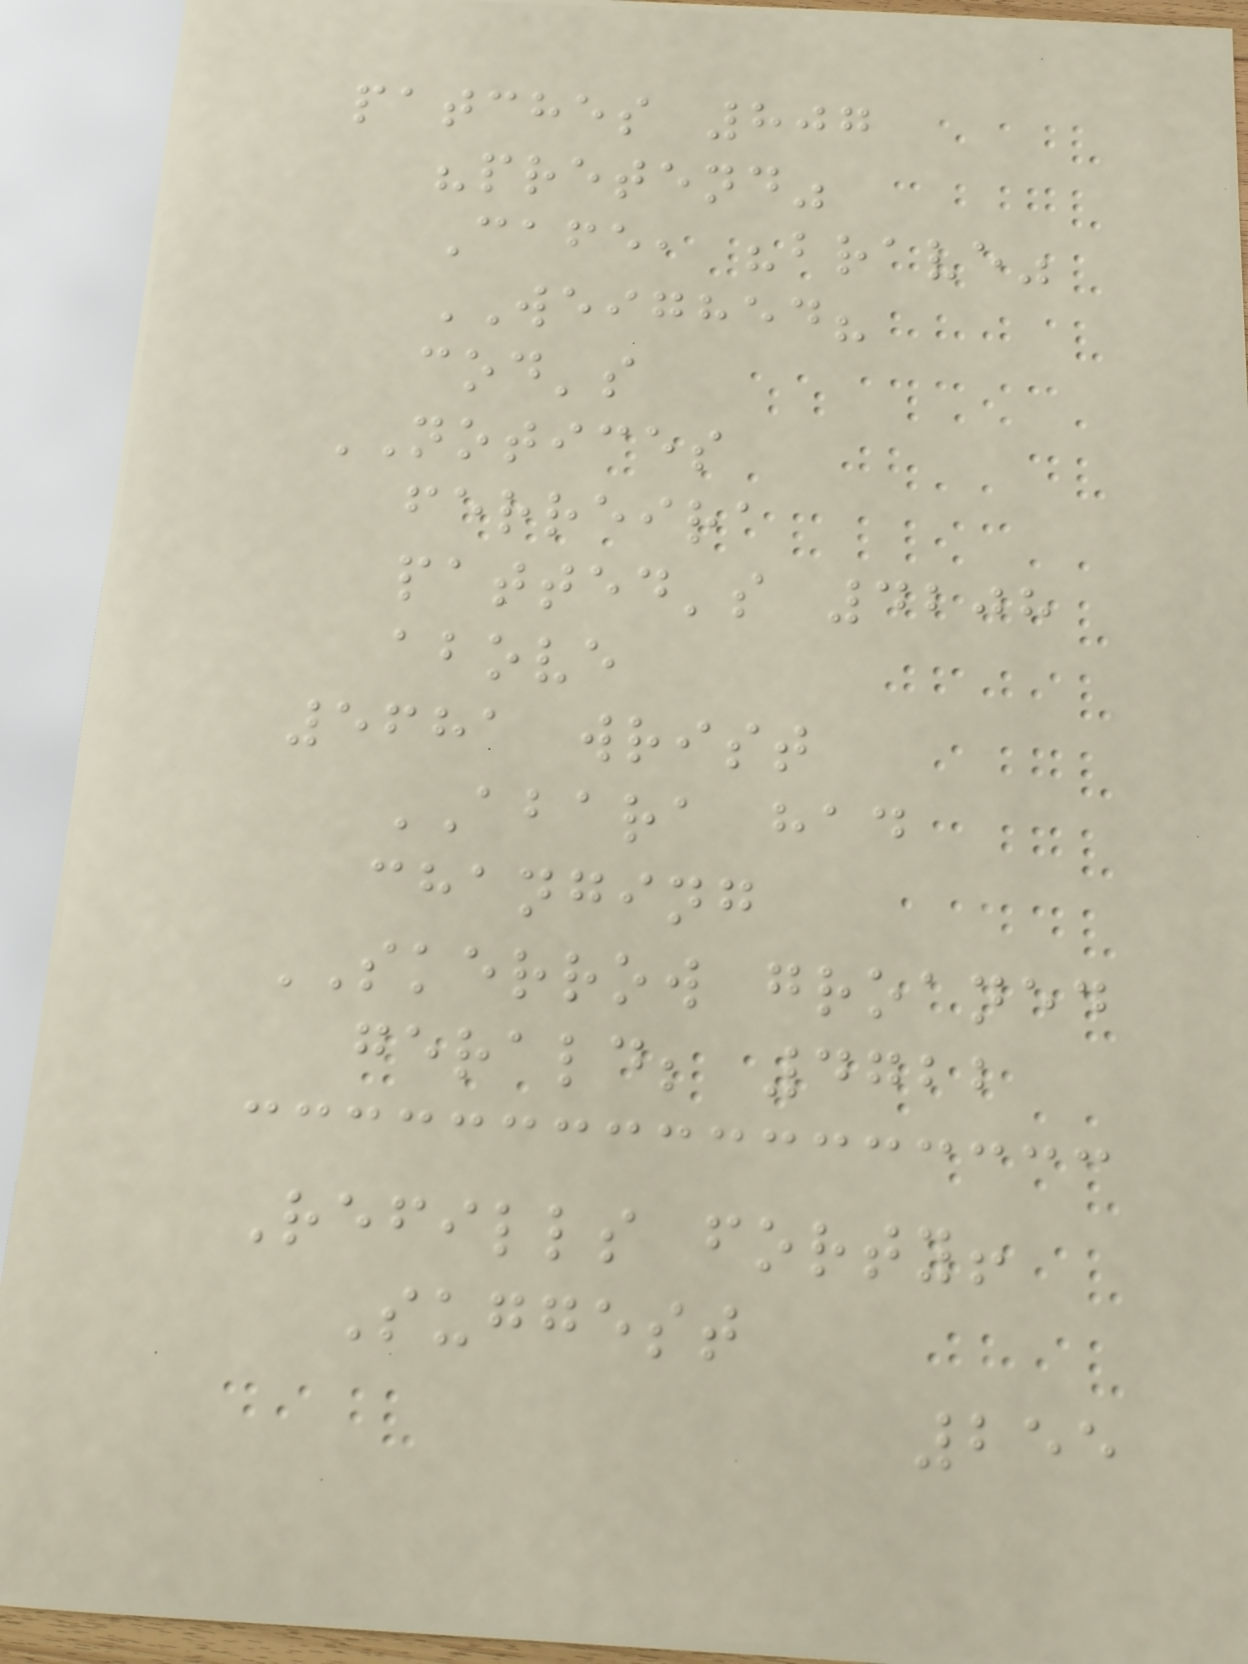patches 807
"pretend"
Cafe, "brave"
WEIGHED?
cod's
NOTICES
ferreira
patted's 4208
above
5681 wrist
ABARA had
changing
SKERROW groaned
gerald; 4722
Refills forty!
Suggest
255
